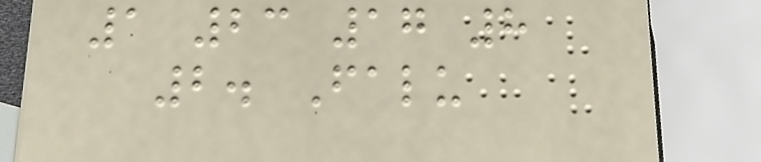1 23 17 8
2. Falu
